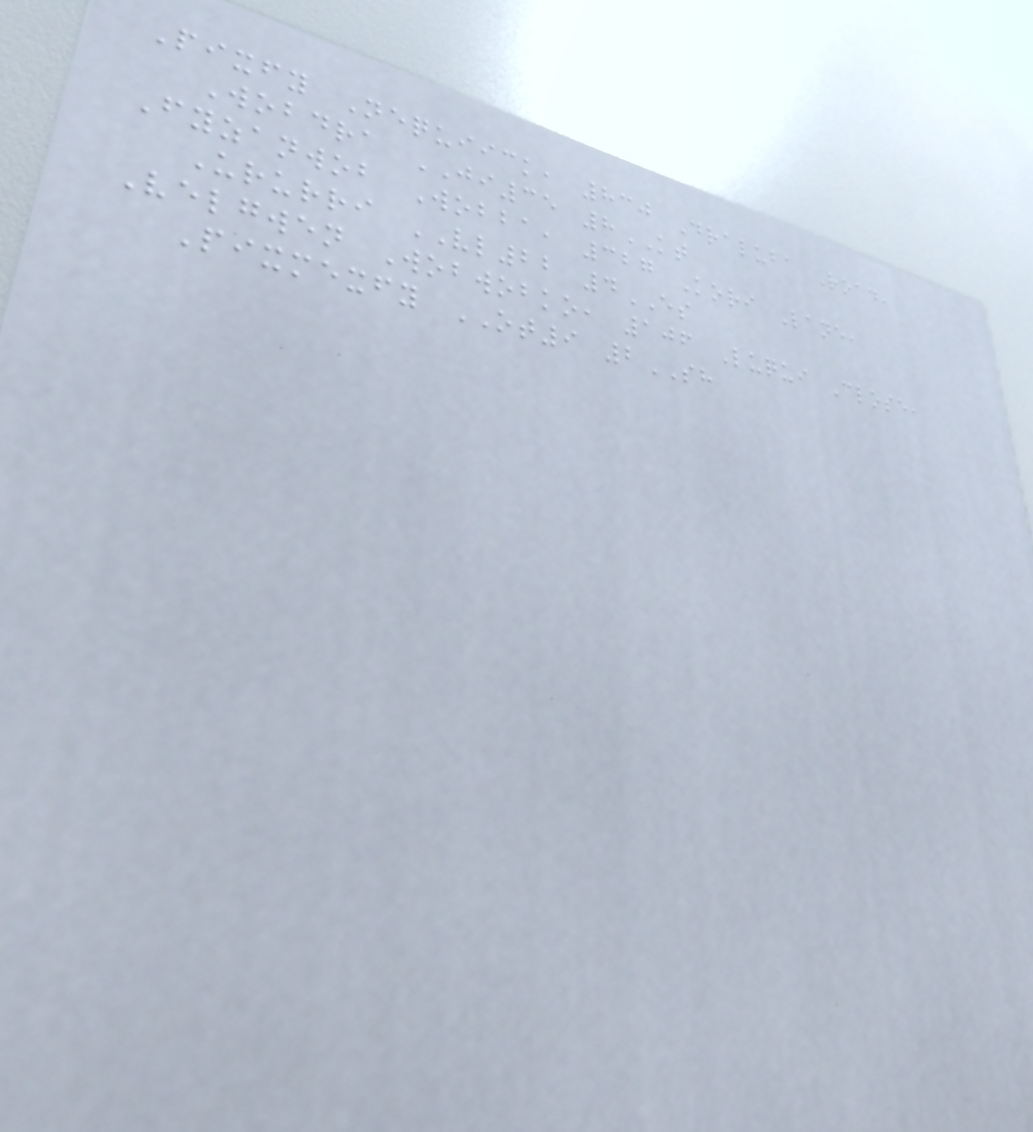Pixfy Nequiick, 830 Draluba Road,
Wobdra JI35 8KT
Fyzanwob Wobba, 327 Kori Lane,
Ururri VL22 4ES
Velgwen Wobwobko, 106 Luqui Close,
Pixmexfy OT9 2SH
